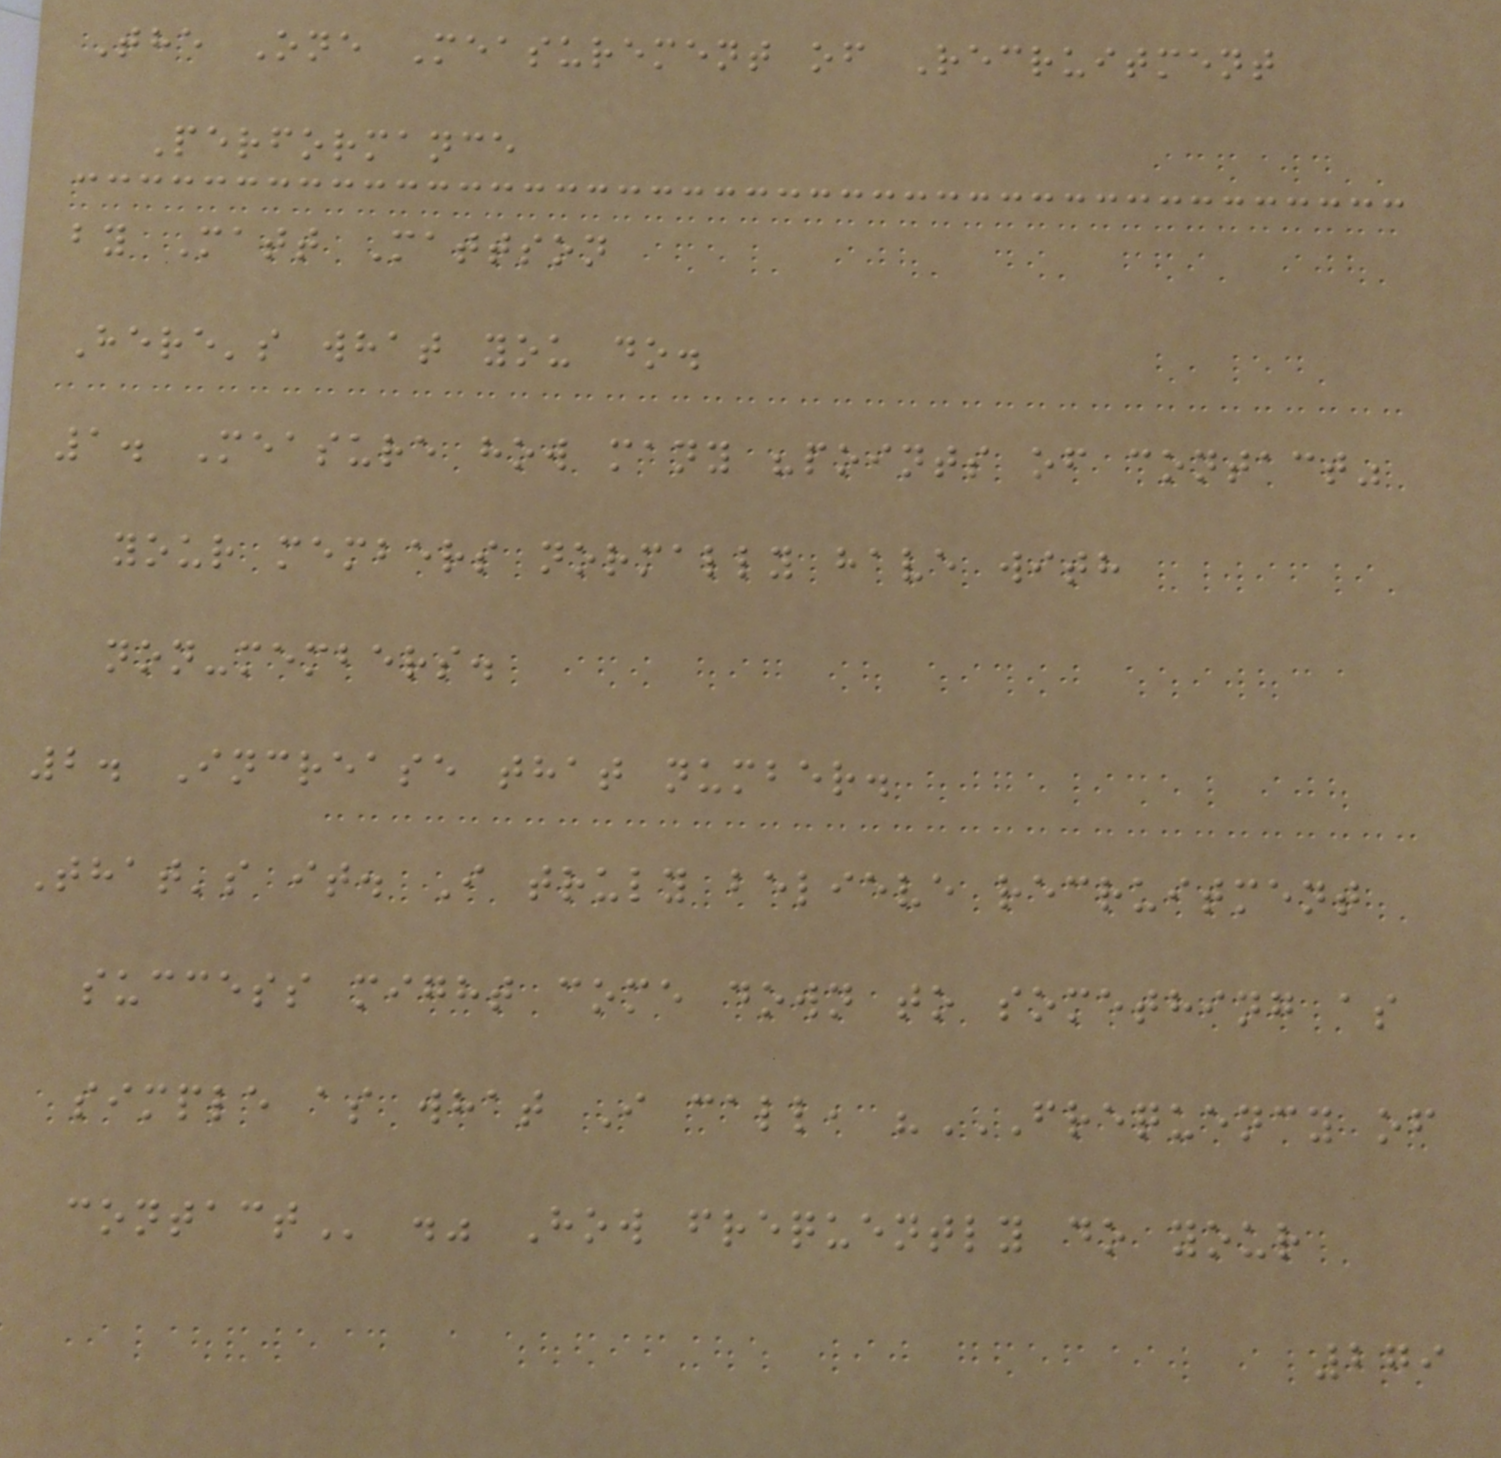The One Measurement of Recruitment
Performance
by Matt Mattson
Here's what you do.
1. Measure how many "points of contact"
your members normally have with
non-members.
2. Increase that number.
That's it. I truly believe recruitment
success might come down to something as
simple as what I call, "FREQUENCY OF
CONTACT ." How frequently do your
279
